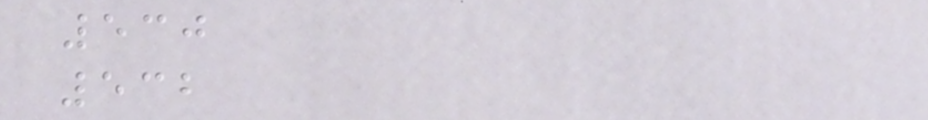530
532
